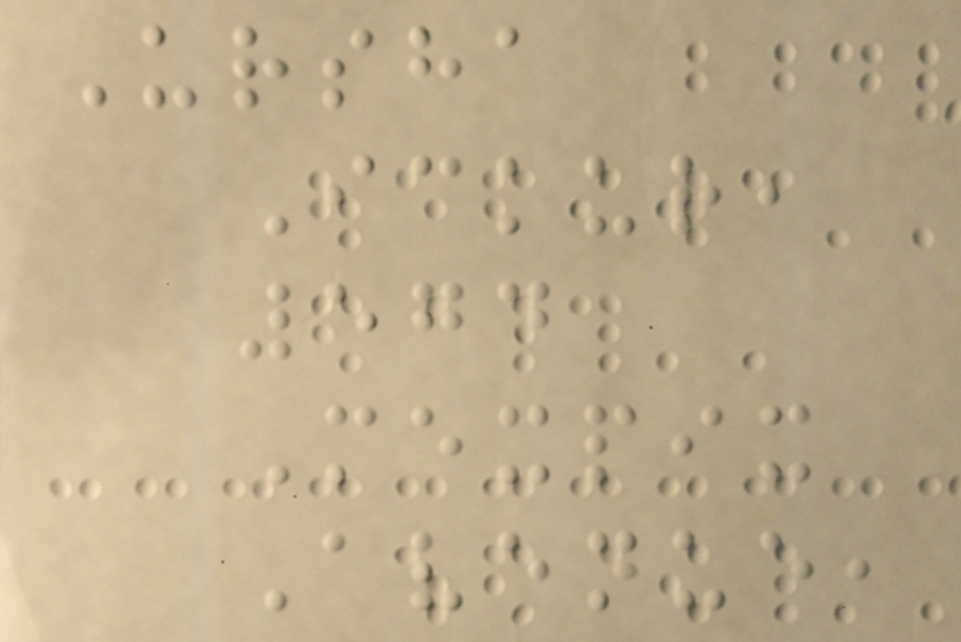Ursha
Ickur,
574
Mexpix
Avenue,
